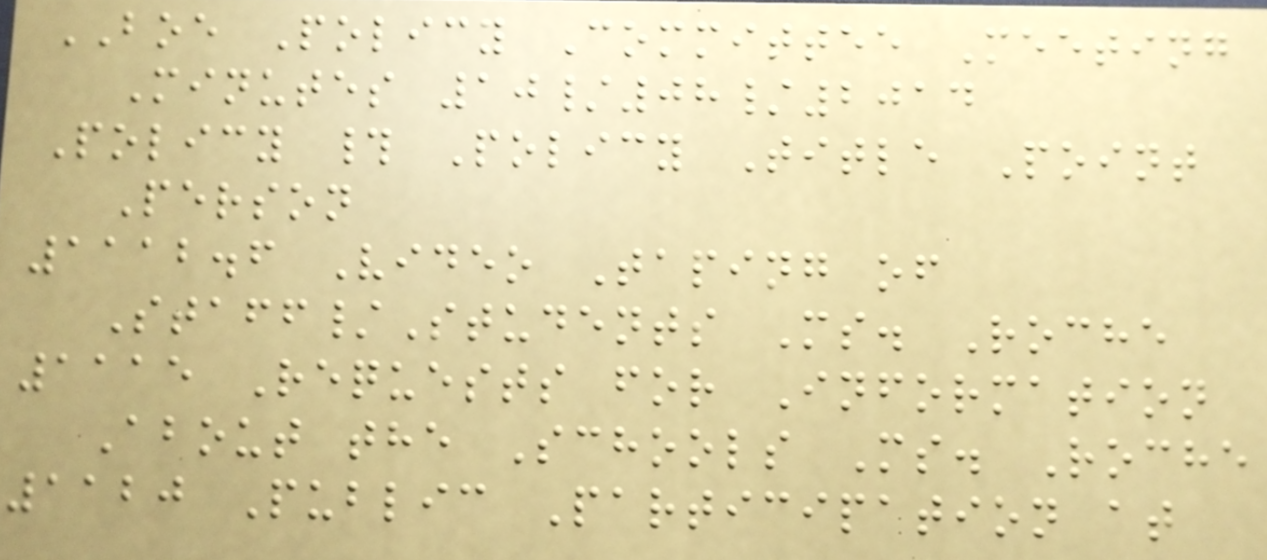BOE Policy Committee Meeting
Minutes 10/08/2014
Policy # Policy Title Point
Person
1112.6 Video Taping of
Staff/Students Ms. Roche
1115 Requests for Information
About the Schools Ms. Roche
1120 Public Participation at
